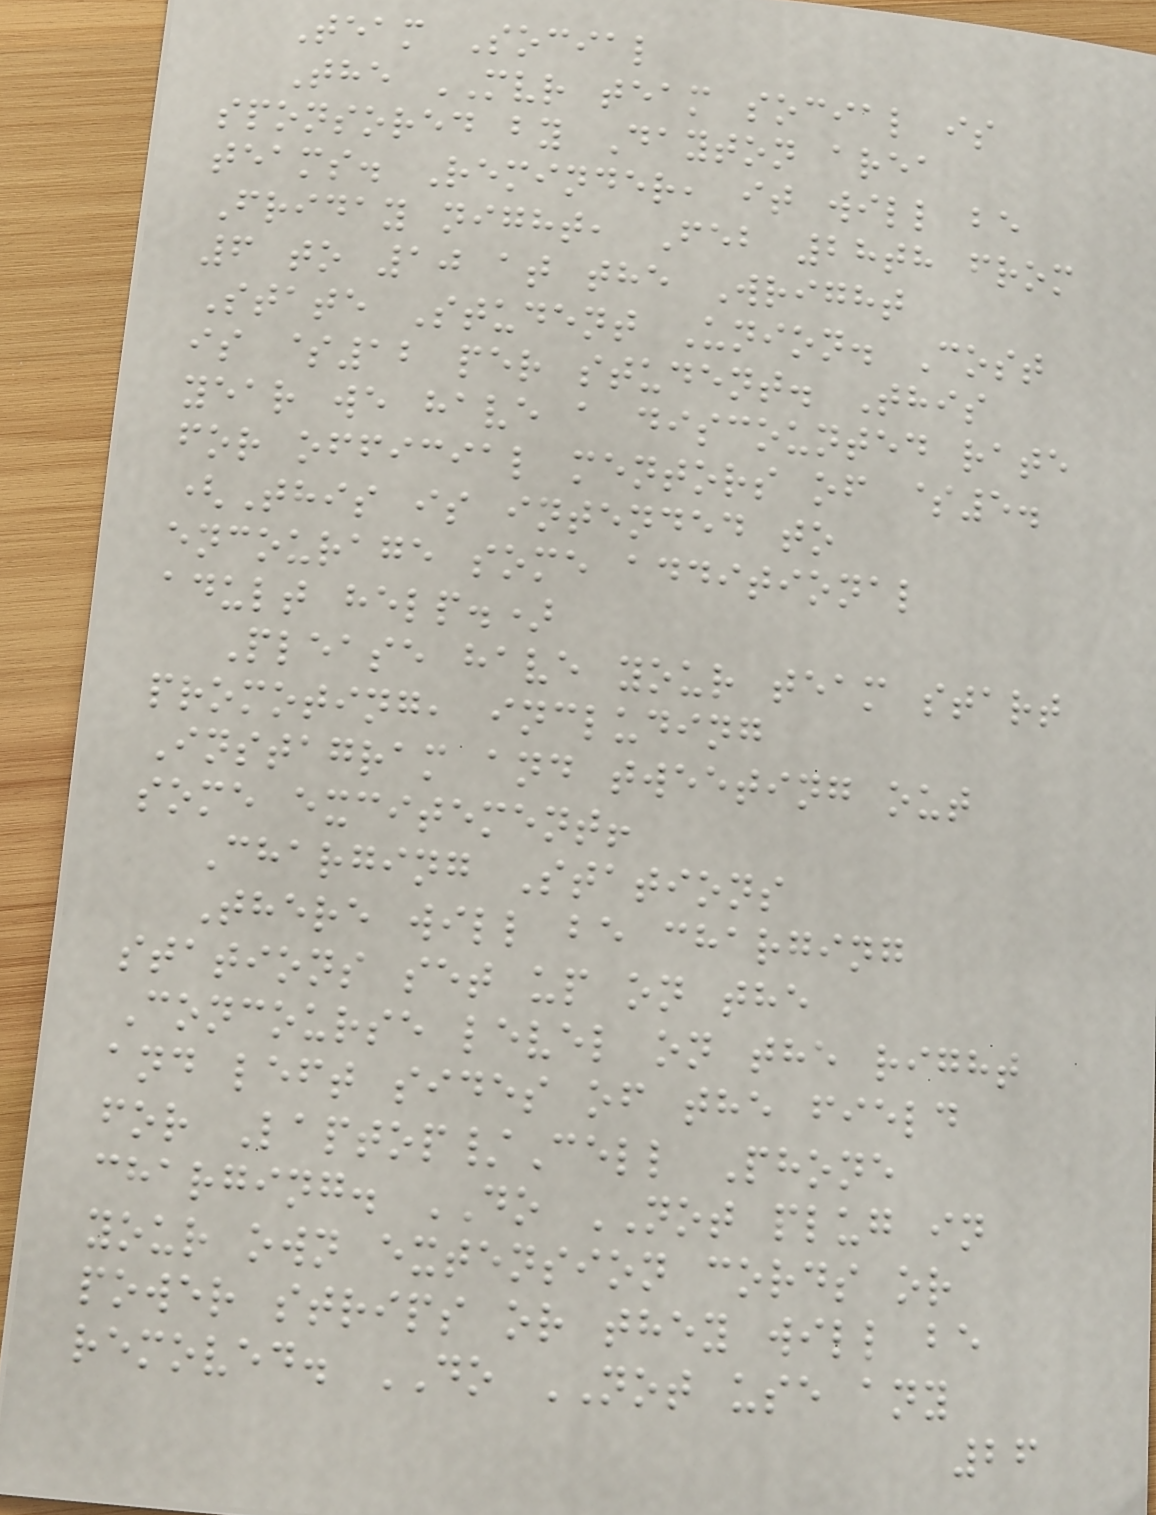Team Social
The MVR team social is
sponsored by Dayton area
teams. Reminder, it will be
Friday night, Feb 28th from
6 to 10 at the Wright
State Student Union. Cost
is $12 per student. This
year we have a discounted rate
for official mentors of $5.
(This is intended to
encourage some additional
adult help.)
Please have your team start
promoting, including
Instagram and tweeting out
some excitement!
Charging Stations
There will be charging
stations set up on the
Concourse level on the right
and left sides of the field
for Laptop/Cell Phone
charging. DO NOT plug in
your own extension cords or
power strips or they will be
removed. DO NOT use any
26
